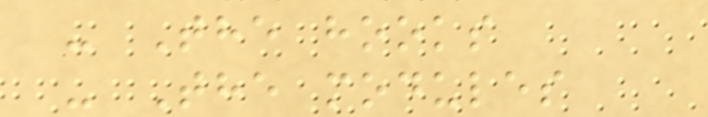- The hooks
- The modules
